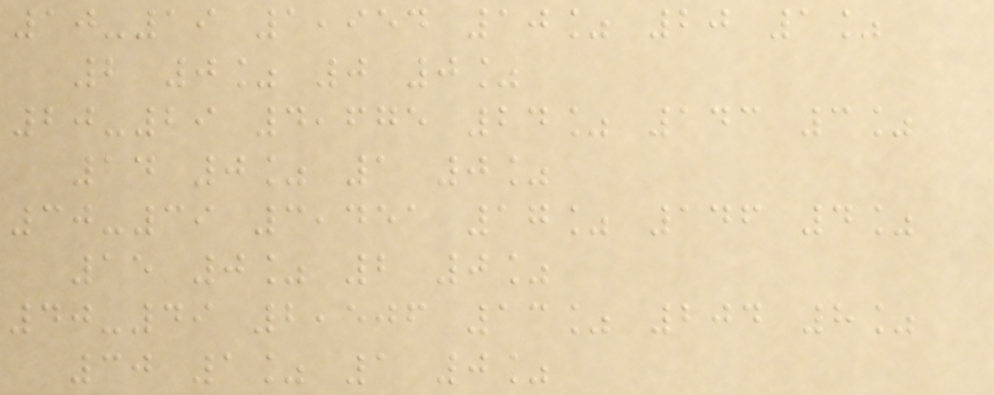10-19 1,954 10% 20 1%
2 0% 0 0%
20-29 4,675 24% 143 3%
14 0% 1 0%
30-39 3,451 17% 146 4%
15 0% 2 0%
40-49 2,506 13% 204 8%
30 1% 1 0%
